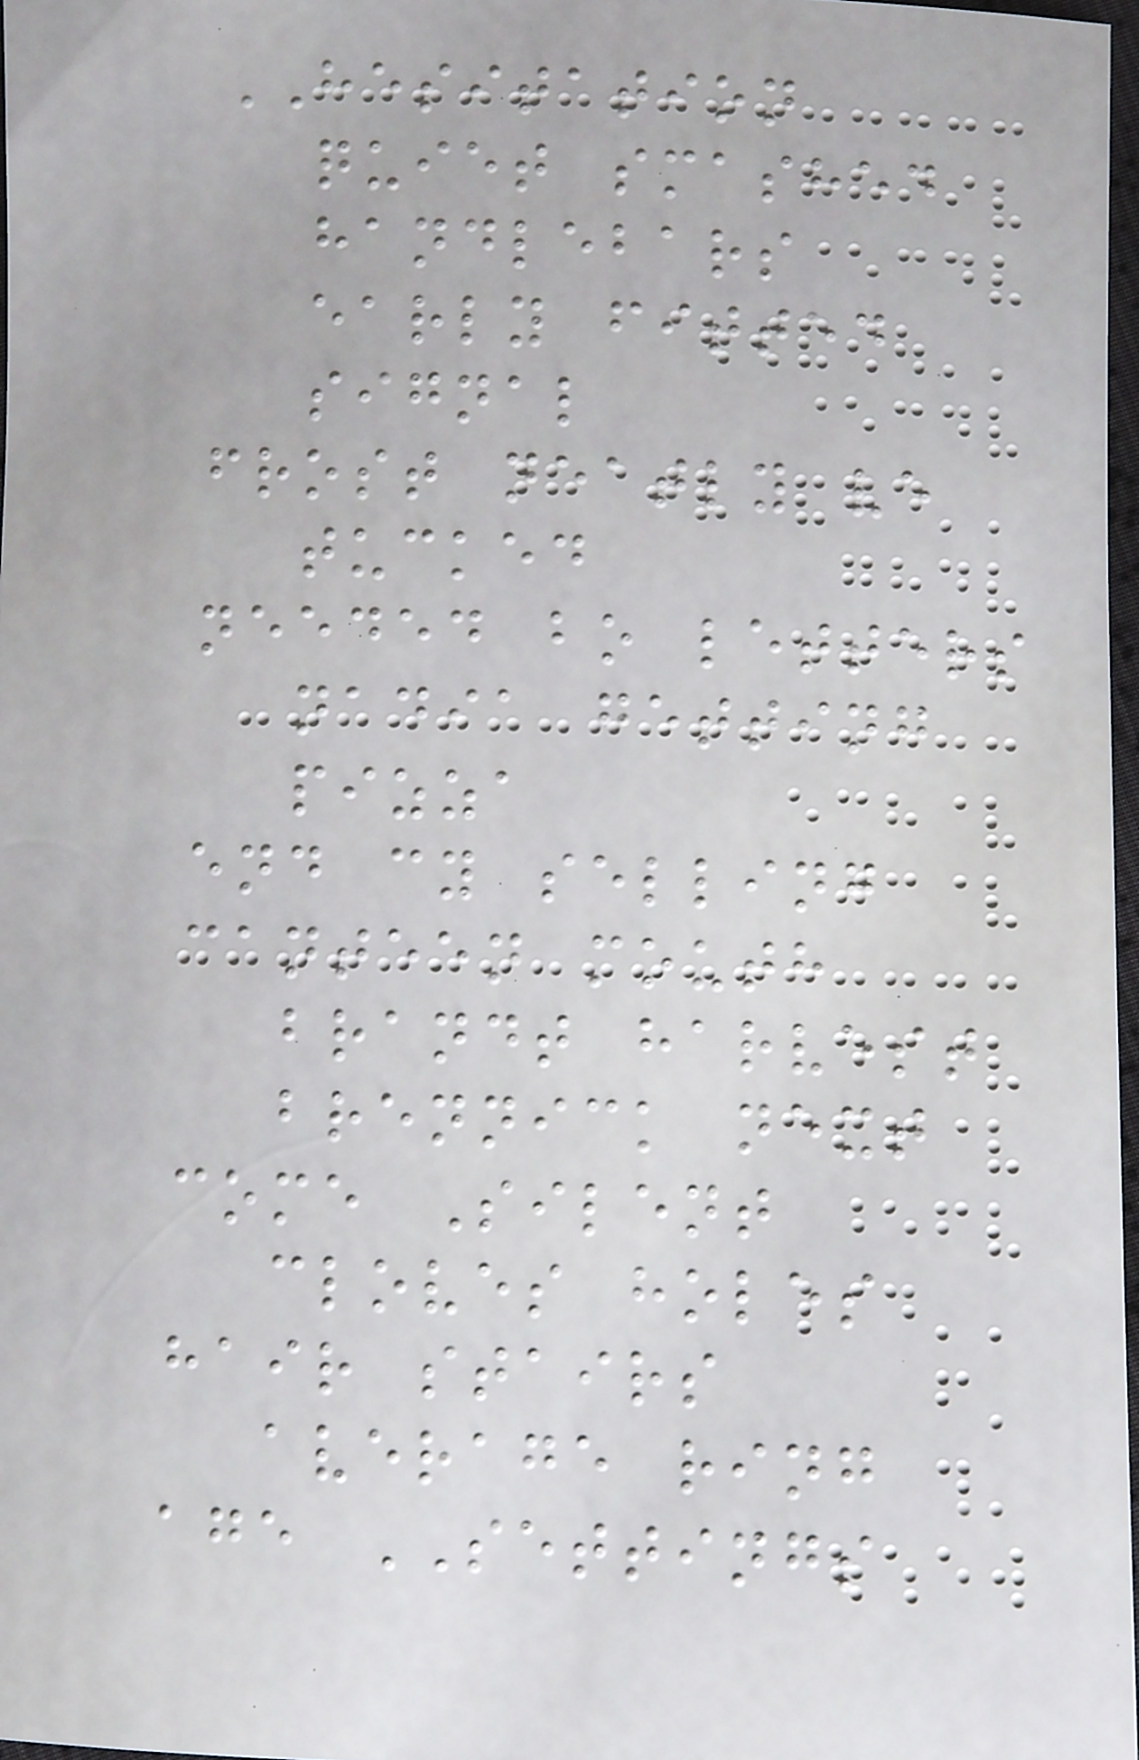HESITATION
quiet smashed
handlebars
early fitted
signal
frost neatly ve
tucked
needed bo letters
nadia getting
pizza
end cy selling
canteen mouth
brandt harvest
brennick next
come Silent
cloves holes
hair stairs
average ring
age SETTINGS
